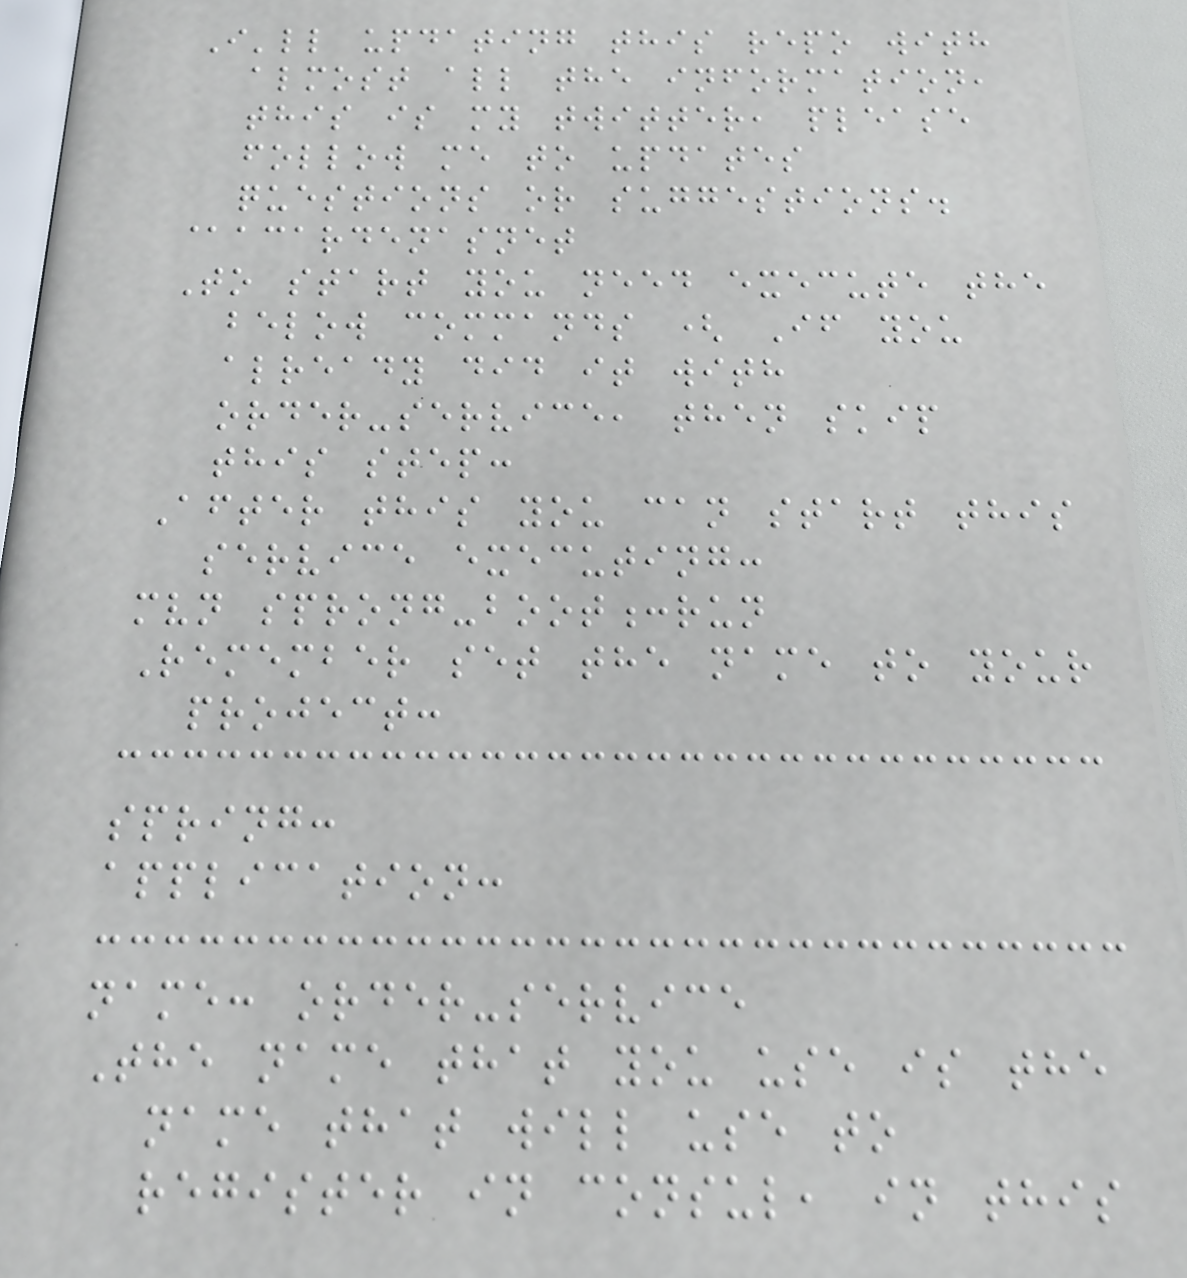I'll updating this repo with
almost all the information,
this is my twitter, please
follow me to updates
questions or suggestions.
@acardenasnet
To start you need execute the
below commands ( If you
already did it with
order-service, then skip
this step:
After this you can start this
service executing:
mvn sprong-boot:run
Remember set the name to your
project:
spring:
application:
name: order-service
The name that you use is the
name that will use to
register in consul, in this
